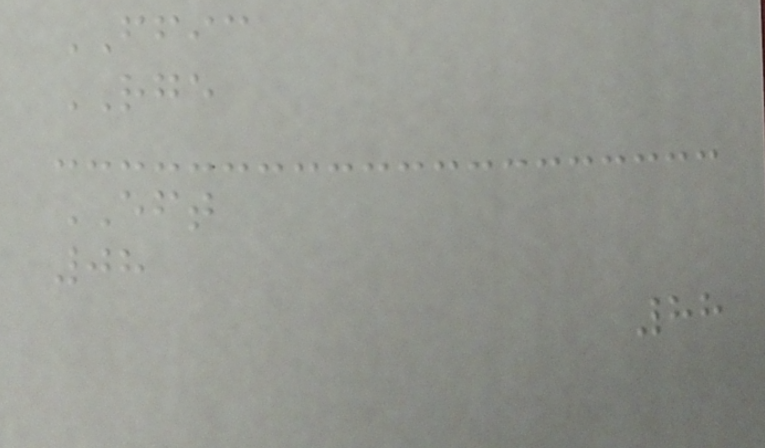FFIC
RGE
EFT
08
88
